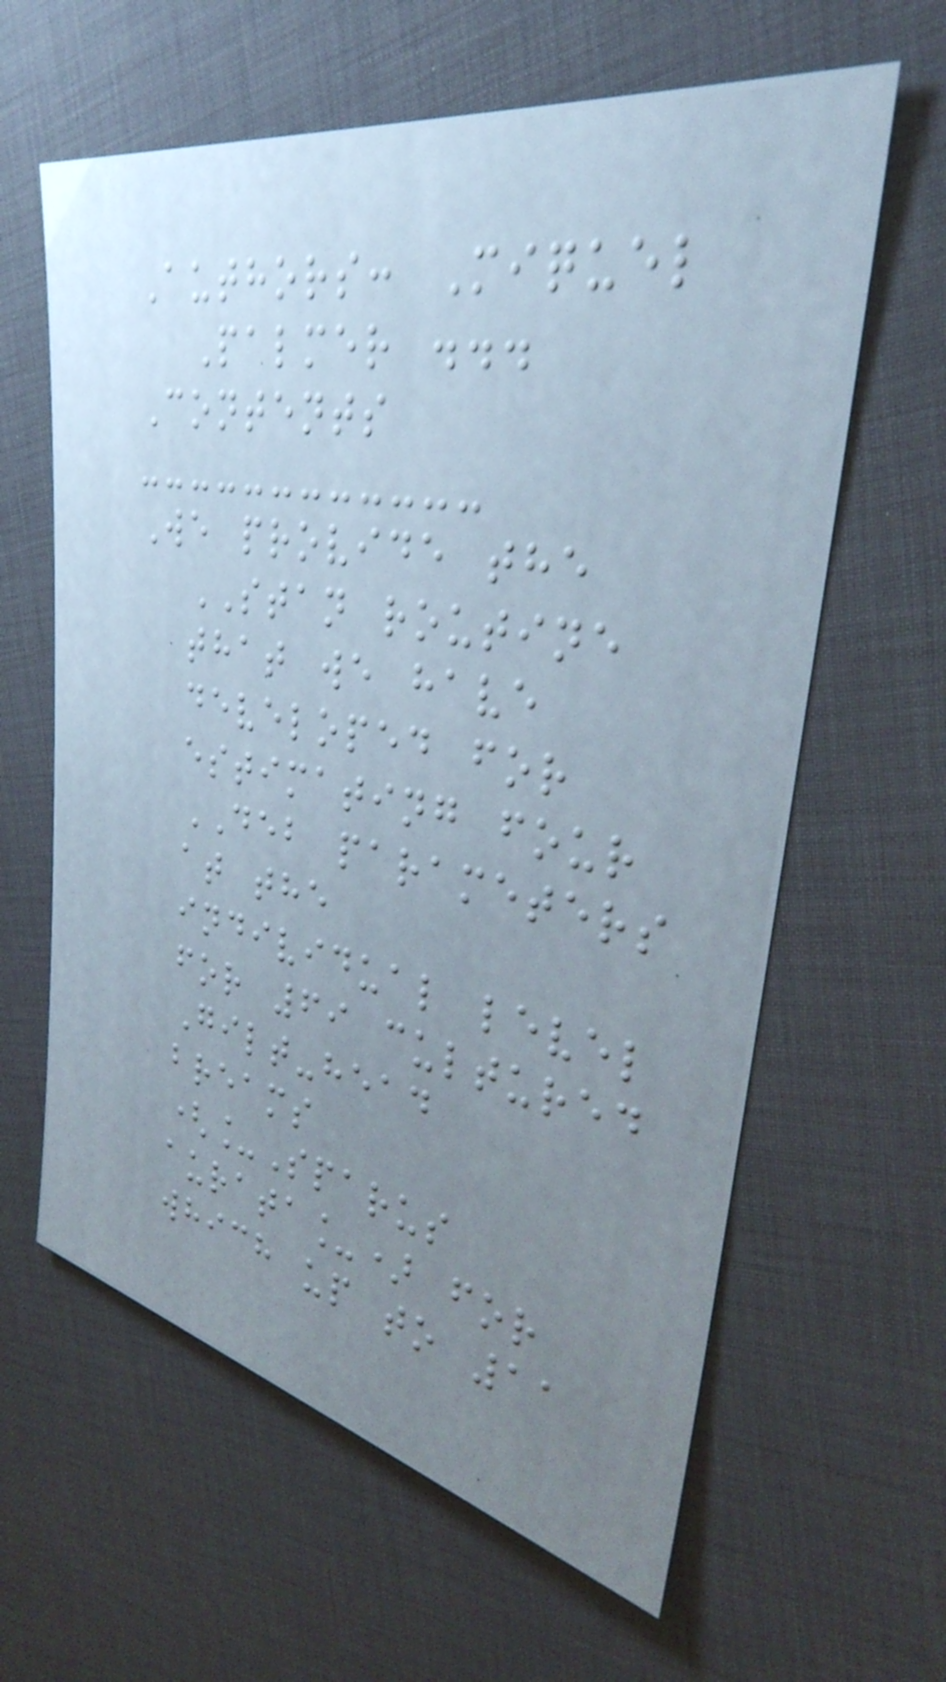Authors: Miquel
Palmer ...
Contents
We provide the
STAN routine
that we have
developed for
estimating four
DEB parameters
at the
individual level
for 69 cultured
Gilt-head
breams
(_Sparus
aurata_) for
which up to 11
